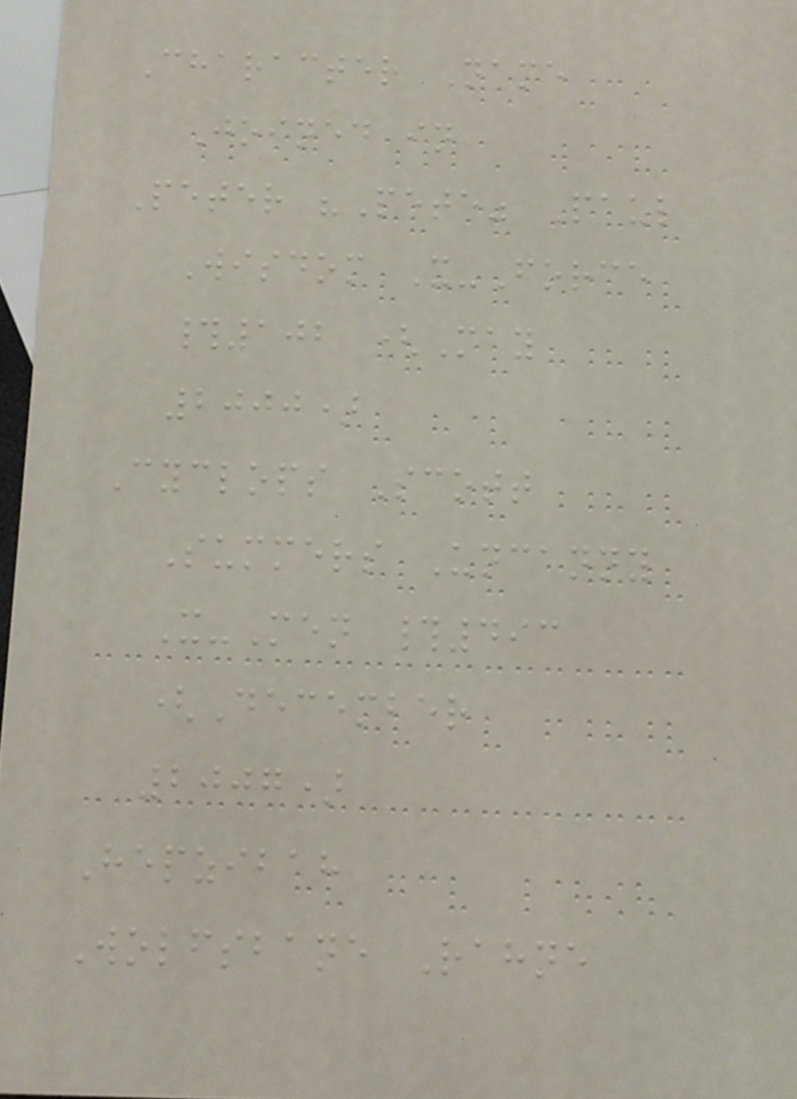Character Name
Joined in
Peter "Pete" Paul
Wisdom X-Force
#102 (May
2000)
Cyclops Scott
Summers Uncanny
X-Men #493
(December
2007)
Hepzibah
Wolfsbane Rahne
